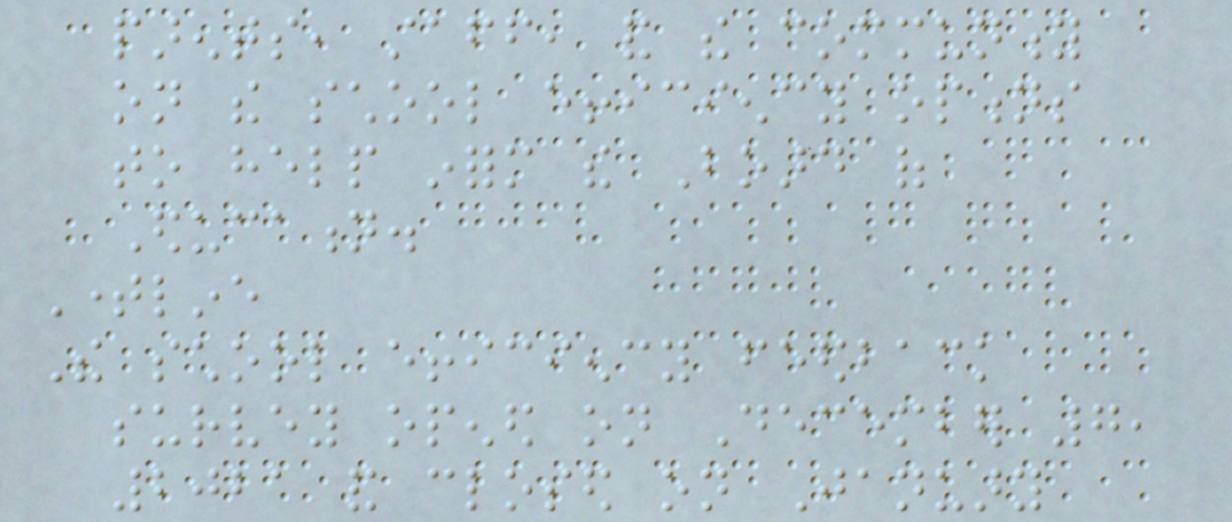parents, staff, and the community
on the school efficiency options
to help inform the Board of
Education.
Timeline
The school efficiency feedback
survey opened on December 7,
2021 and closed on January
